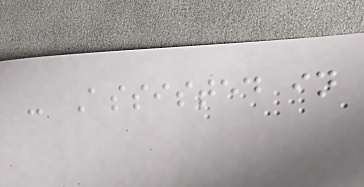- Assisted in
